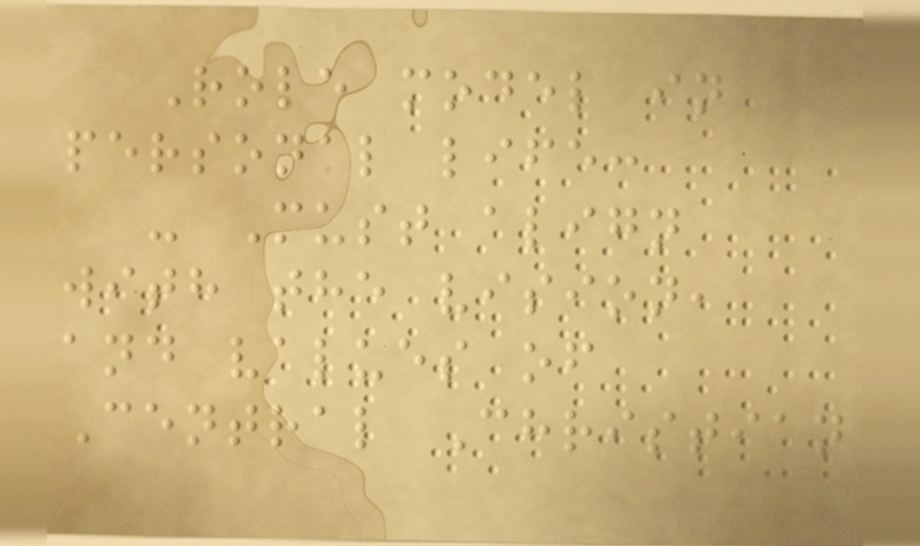Role model in
personal life:
- Must align
with the vision,
and values of
Central Christian
